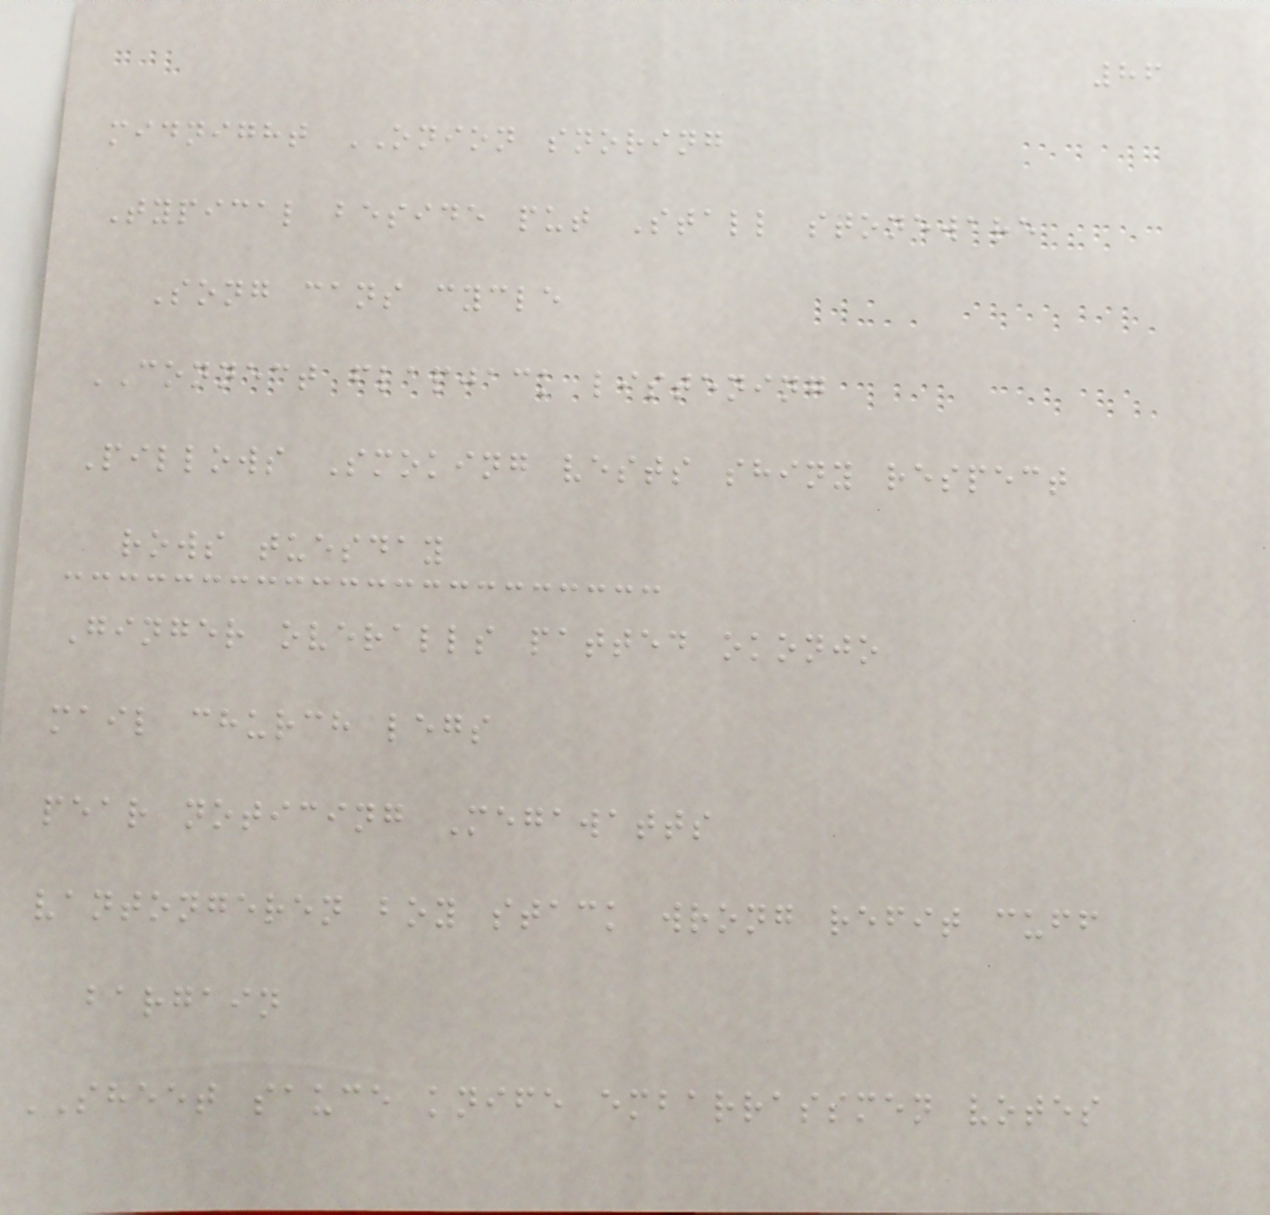86
midnight ONION snoring
Typical beside put Stall stoneware
Song cans cycle
CONNECT flapjack listening
Pillows Smoking vests shiny respect
rows tuesday
Ginger overalls patted okonjo
mail church legs
pear noticing Megawatts
vantongeren boy stack wrong refit cuff
bargain
SHEET sauce knife embarrassmen votes
